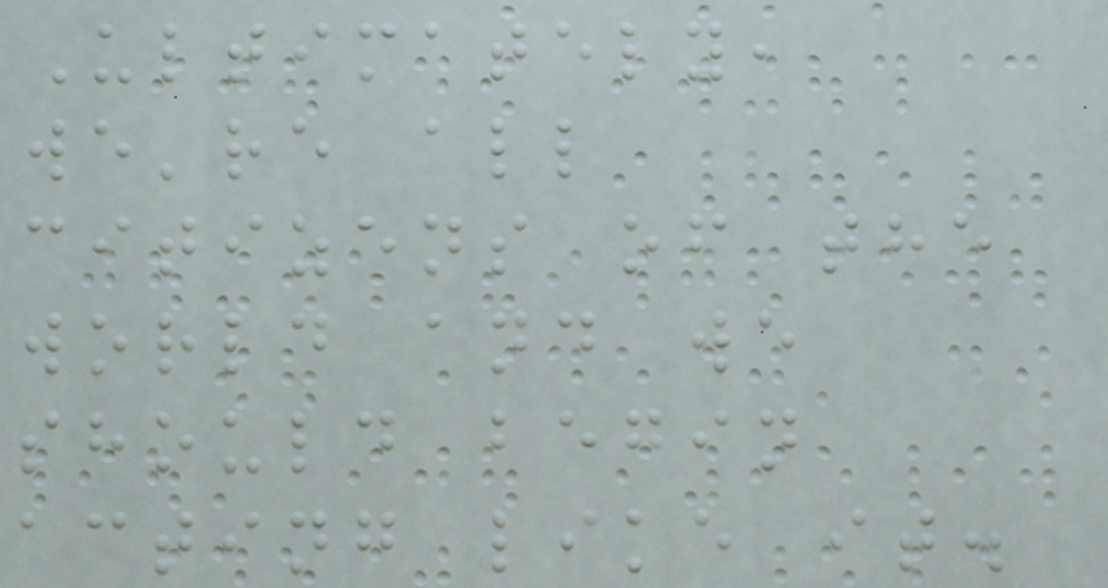Ultimately,
we're all
citizens of the
world and we
should begin
acting like it.
